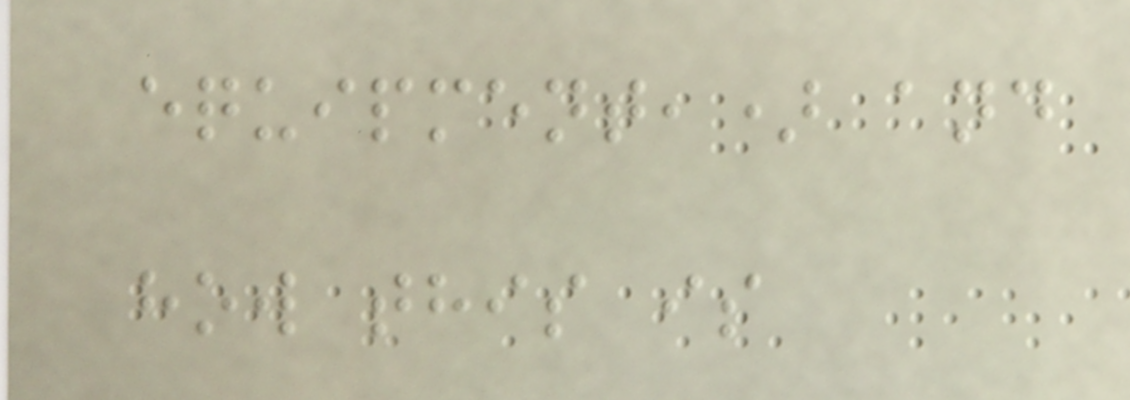equipment,) and
how this is
